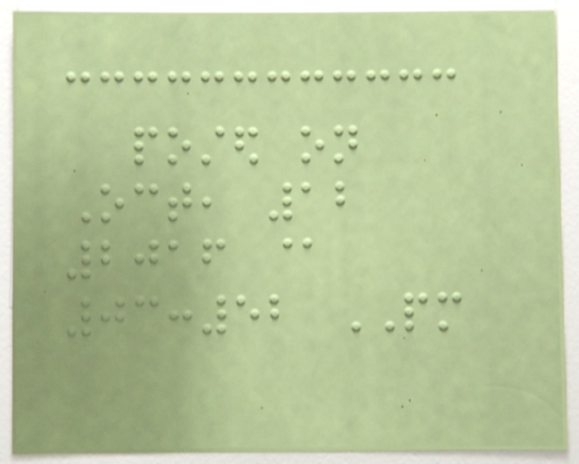posted on
Oct, 12
2016 @
03:52 PM
